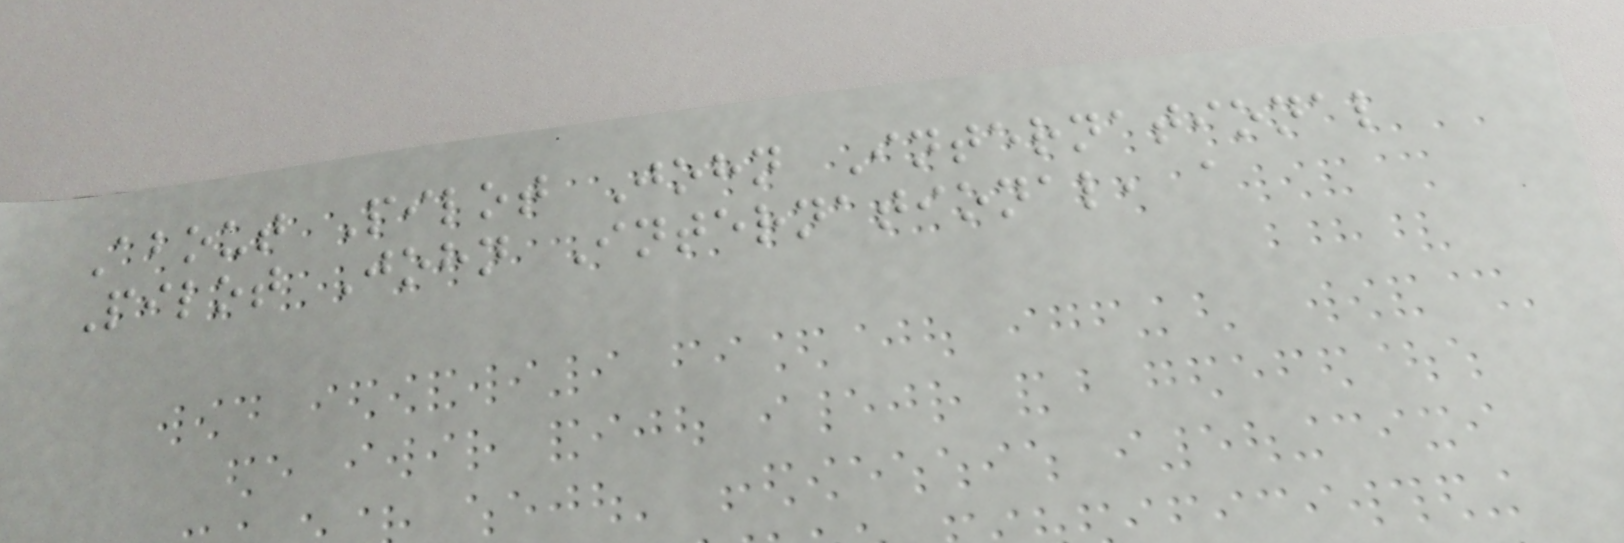About Pilot John International
Pilot John International, a
